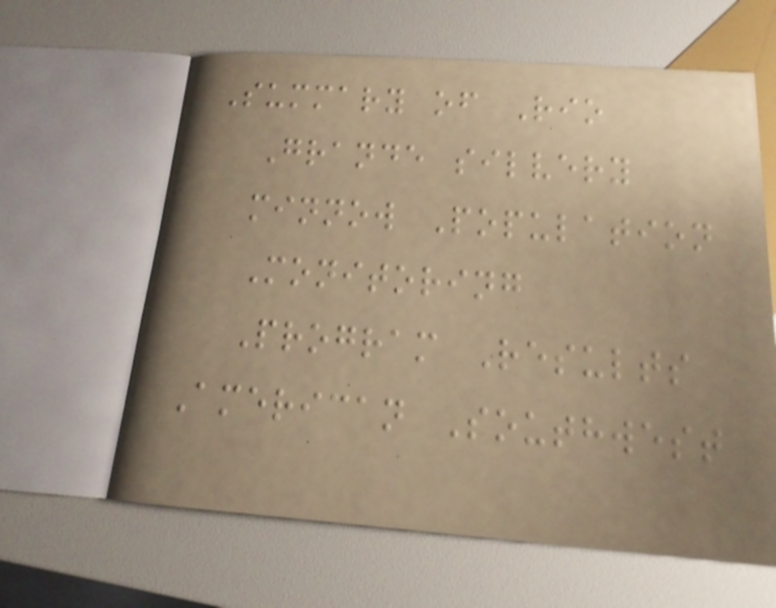Summary of Rio
Grande silvery
minnow Population
Monitoring
Program Results
American Southwest
